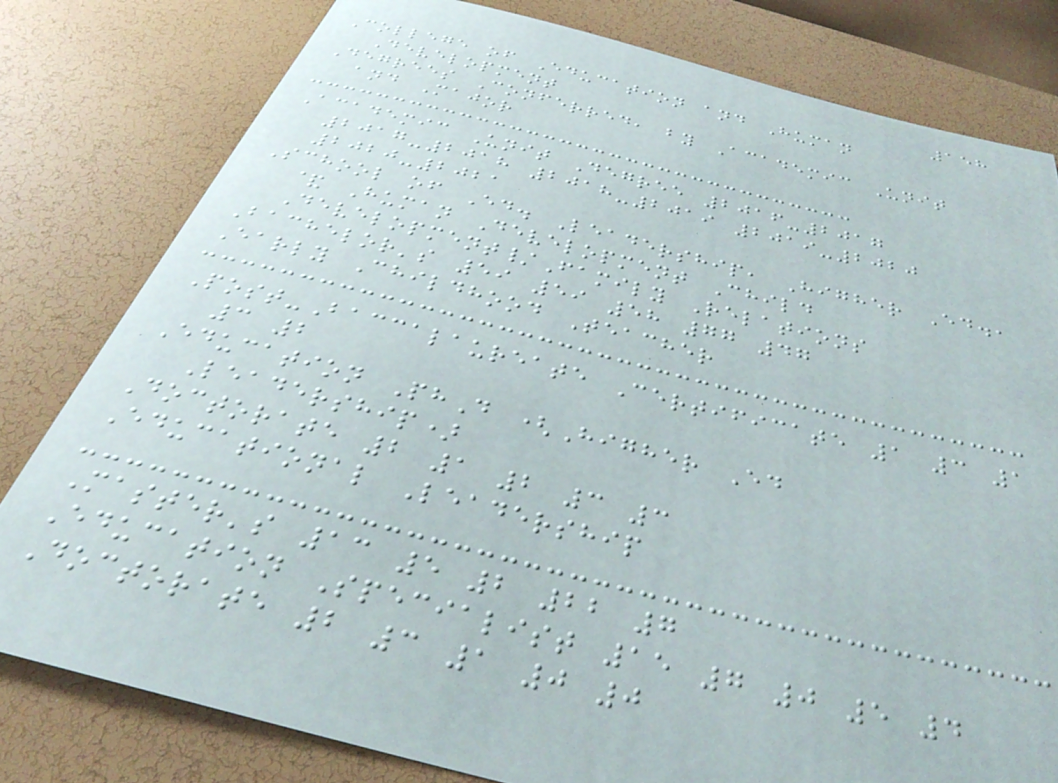158
College of Education and Human
Development
Degrees Conferred, by Academic Unit
and Major
Academic Unit Degree 2016-2017
2017-2018 2018-2019 2019-2020
2020-2021
School of Ed. Leadership, Higher Ed.,
& Human Development Child
Development/Family Relations
Bachelor's 59 59 58 77 47
Early Childhood Teacher
Post-Baccalaureate Certificate 1 3 1
3 2
Education PhD (Higher Ed
Leadership)
Doctorate 2 1 2 3 3
Educational Leadership
Master's 13 5 2 22 7
Education Specialist 15 7 0 5 4
Doctorate 2 3 1 0 0
